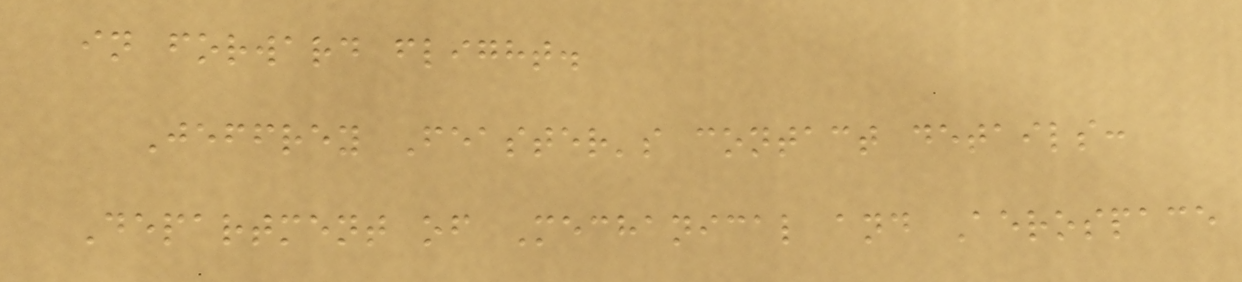in forward flight.
Jeffrey Feaster's contact details:
Department of Mechanical and Aerospace
